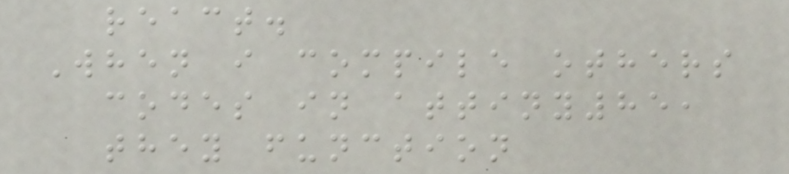react.
When i compile others
codes in attiny85,
they function
